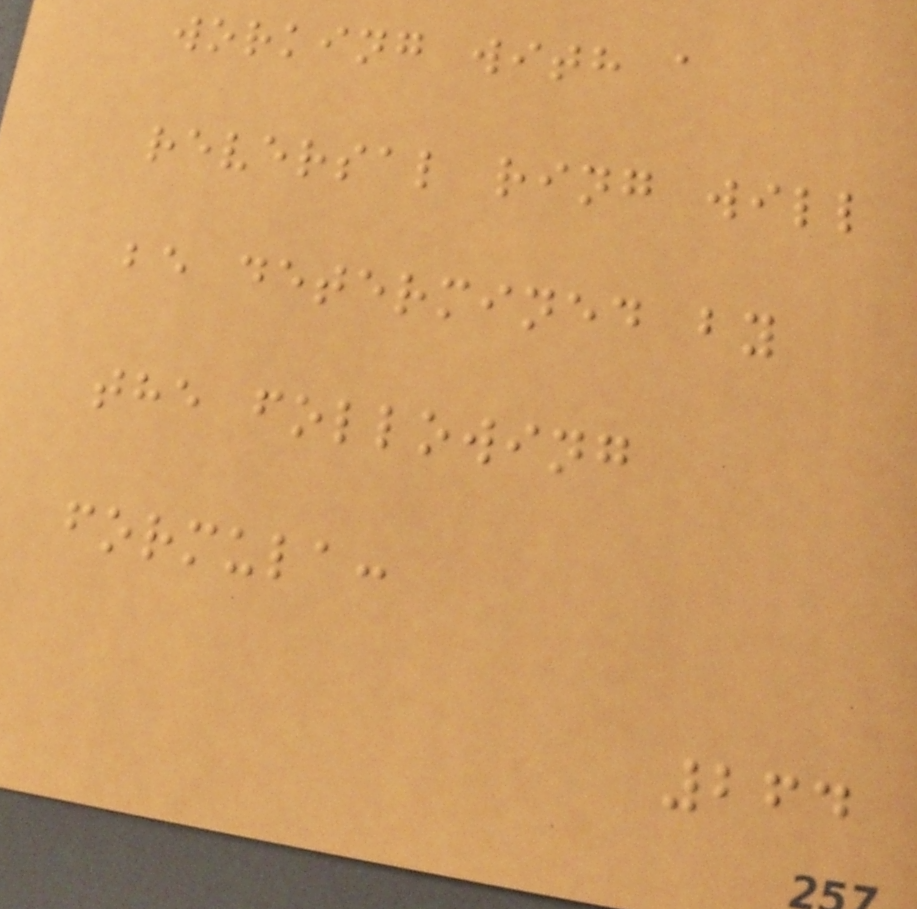working with a
reversal ring will
be determined by
the following
formula:
264
